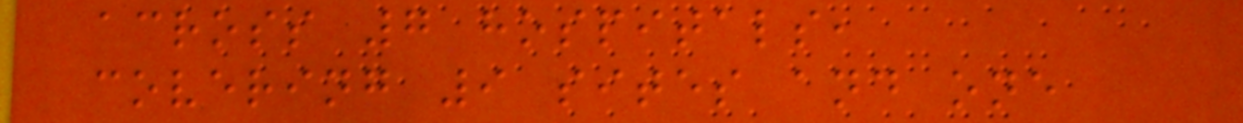across 7 hospitals,
covering 9 sites and one
